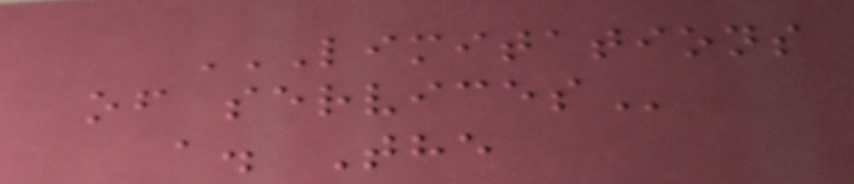LIMITATIONS
OF SERVICES
a. The
